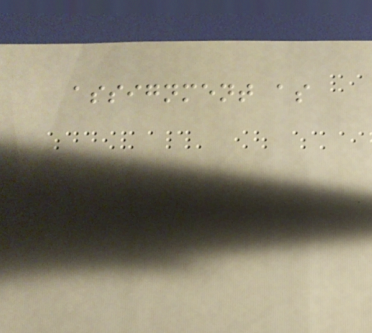assignment as
